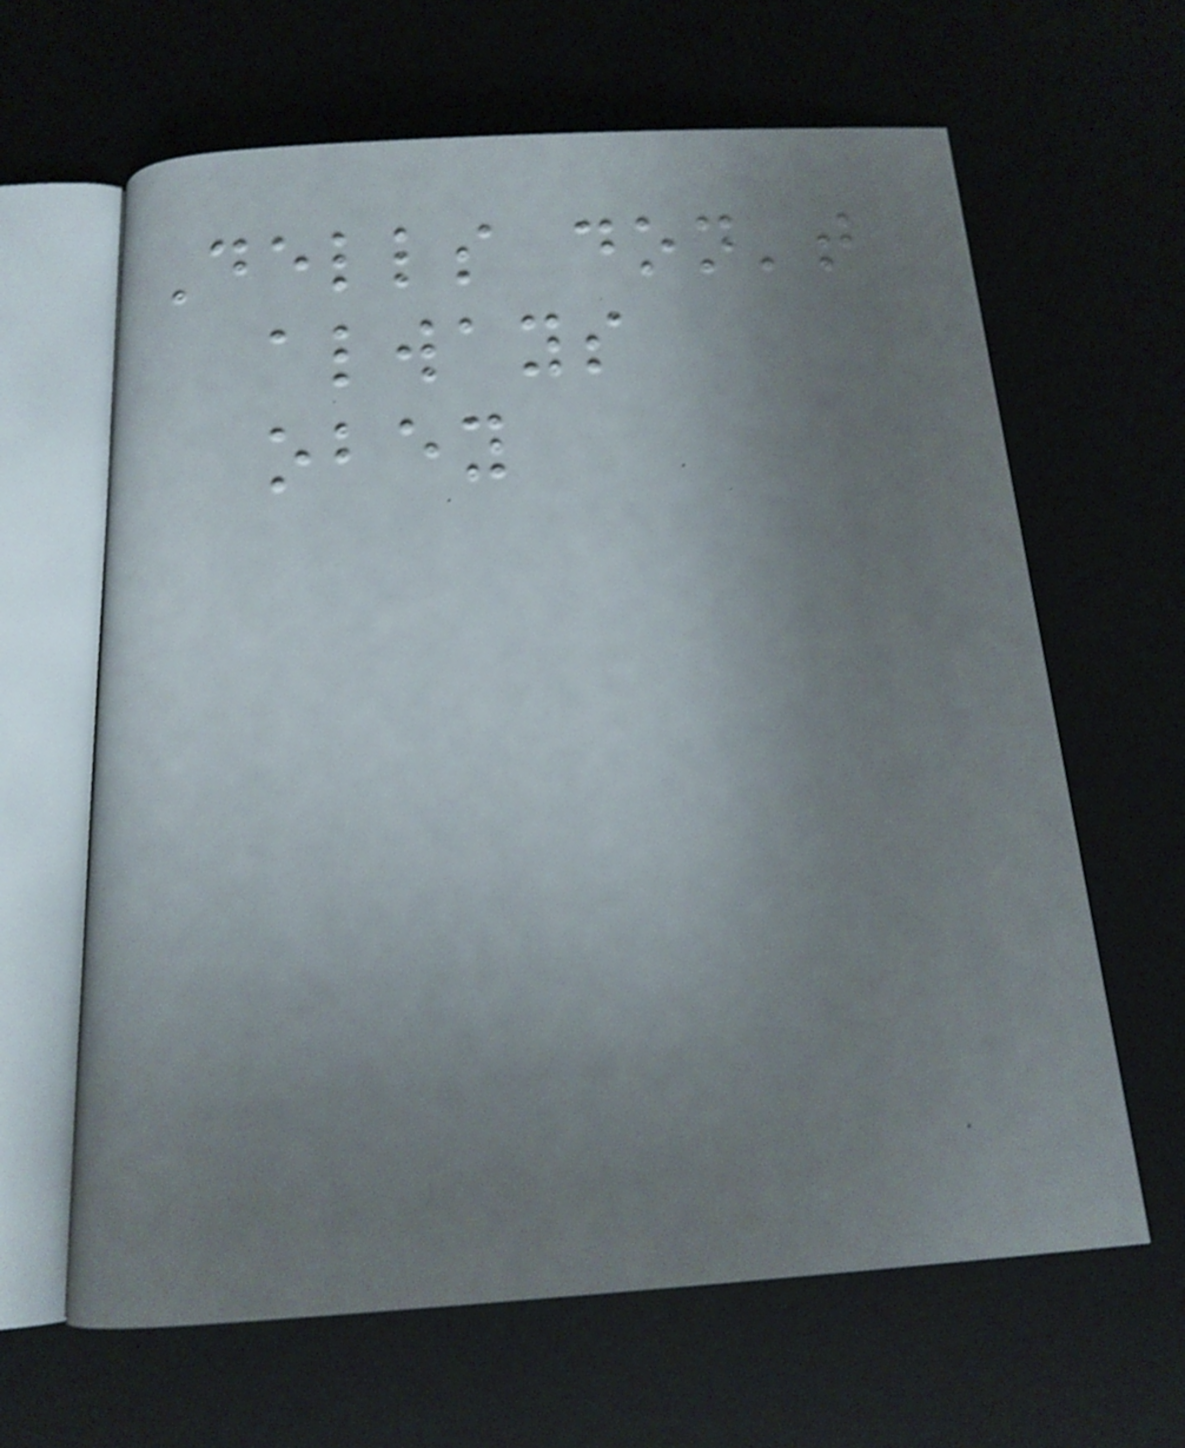Dells don't
always
obey
